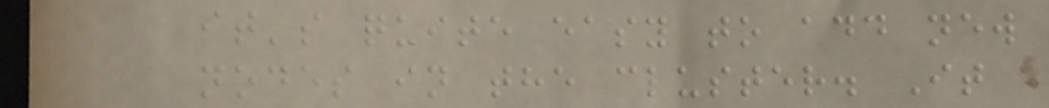it's quite easy to add new
nodes in the cluster. It
